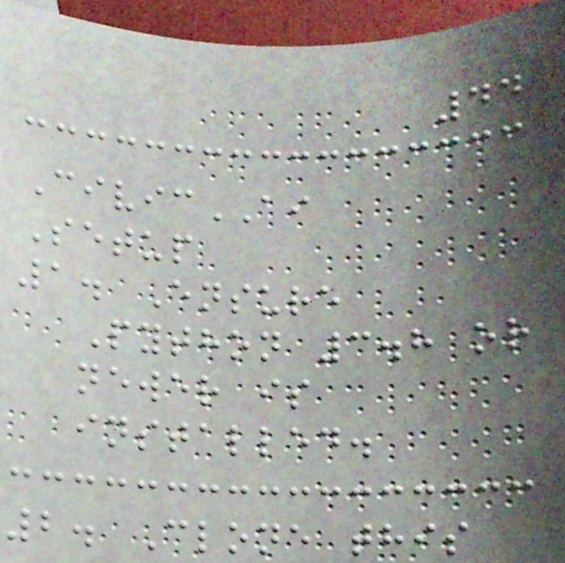44
CivicAI
Setup
1. Ensure
Python 3.8 or
newer is
installed.
2. Clone this
